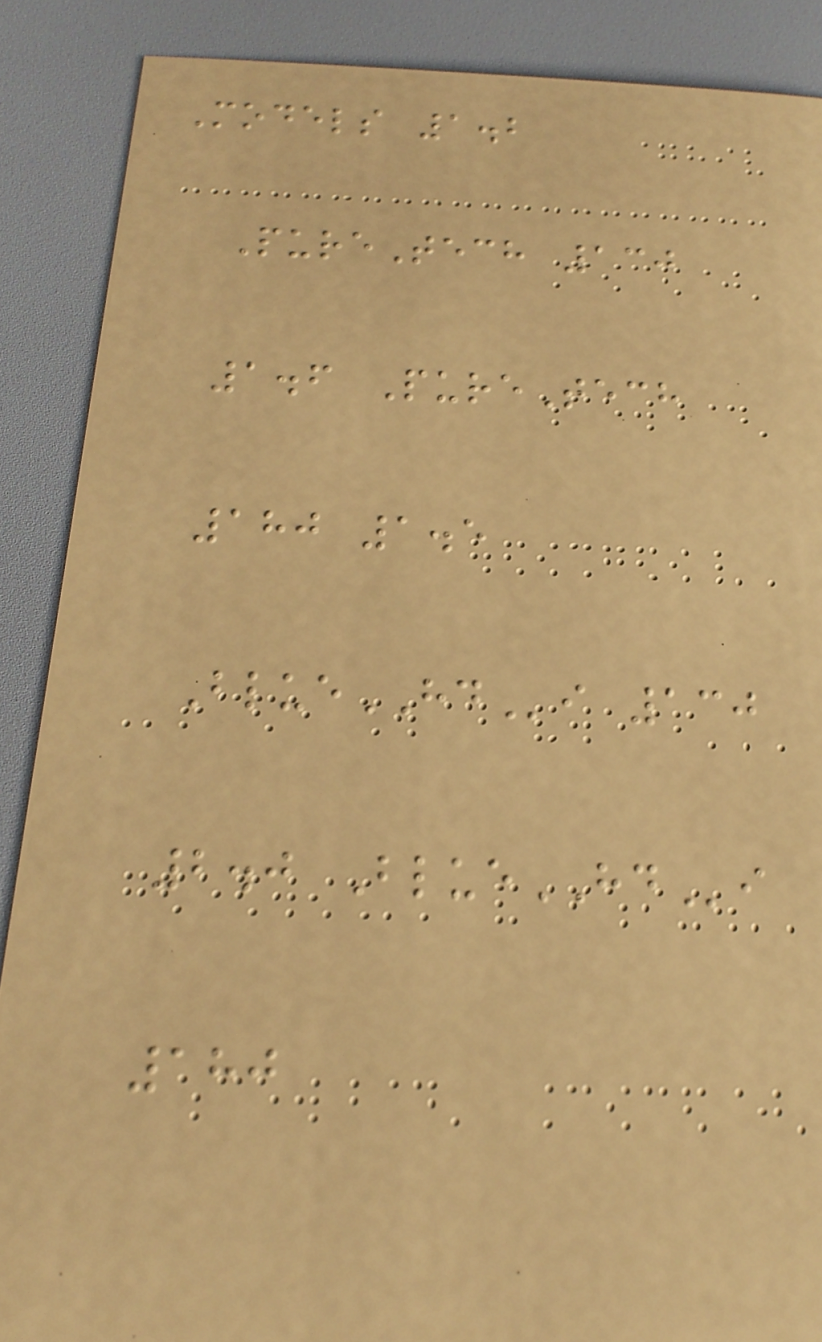Models 1.2
PureTech 130
1.6 PureTech
180 1.5
BlueHDi 130
2.0 BlueHDi
180
